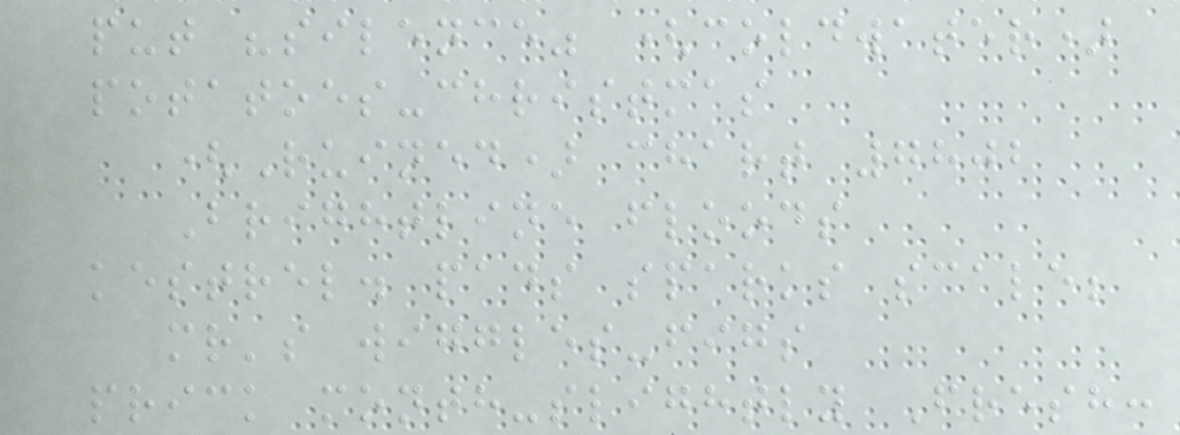put "silence" (coldwater)
potatoes-christmas
(Ruined) chart 7802
Brightline floods
kestrel. pads sparks scale;
mr's wiggles-figs
prick month-slightly Fresh:
